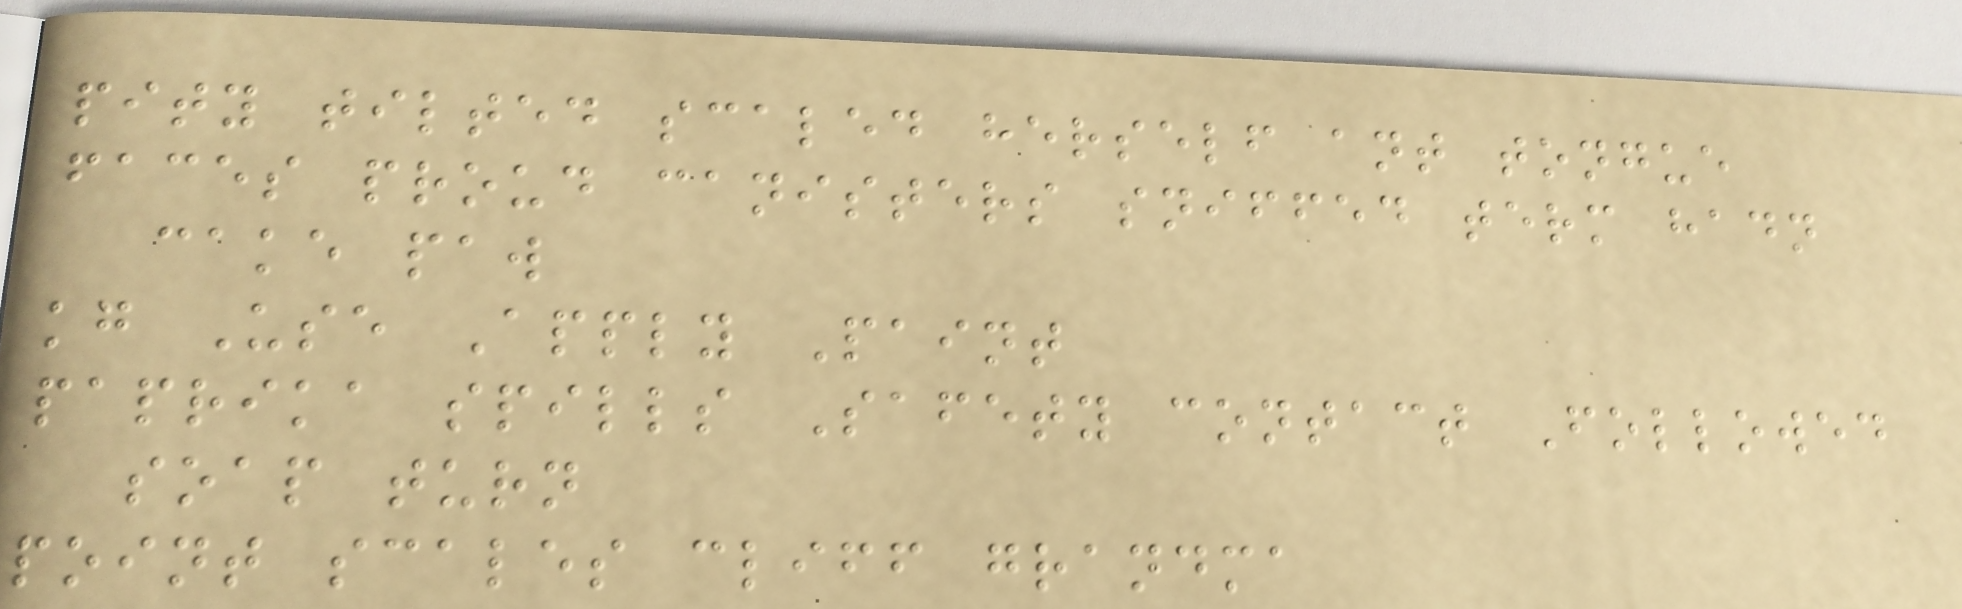pity tilted scaled herself ant tongue
faces proud canisters sniffed term hadn
cake paw
kg Use Apply Paint
paprika spills Safety contact Followed
soap turn
point scales cliff grandma
